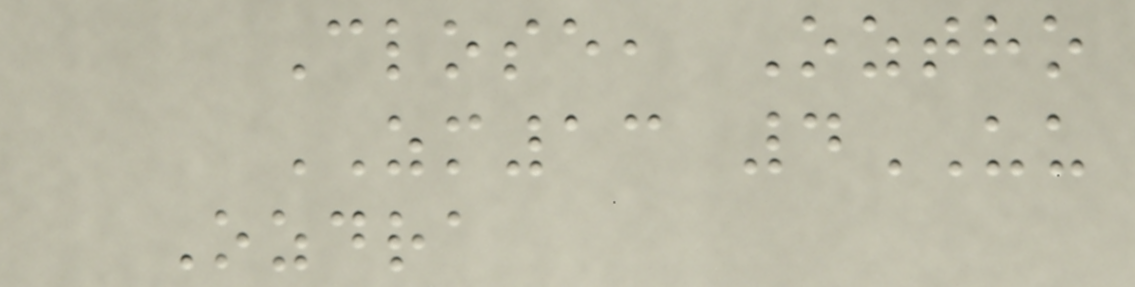Close, Oztho
ZM13 4UU
Ozdra
